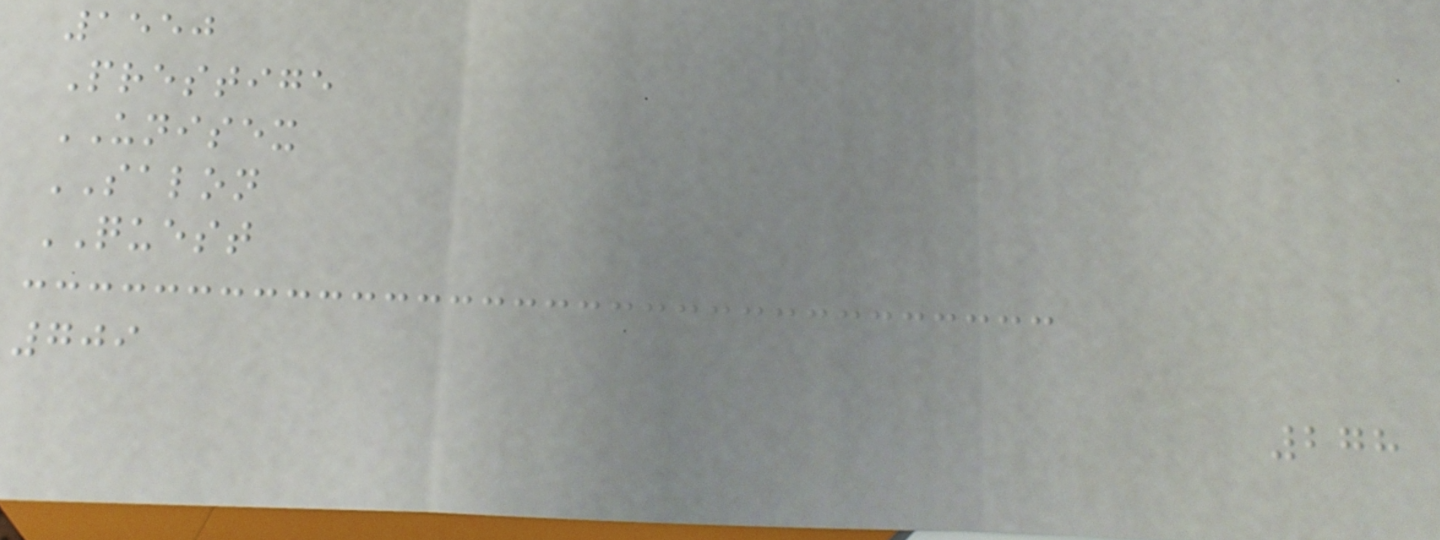1550
Prestige
UNISEX
SALON
QUEST
709
278
